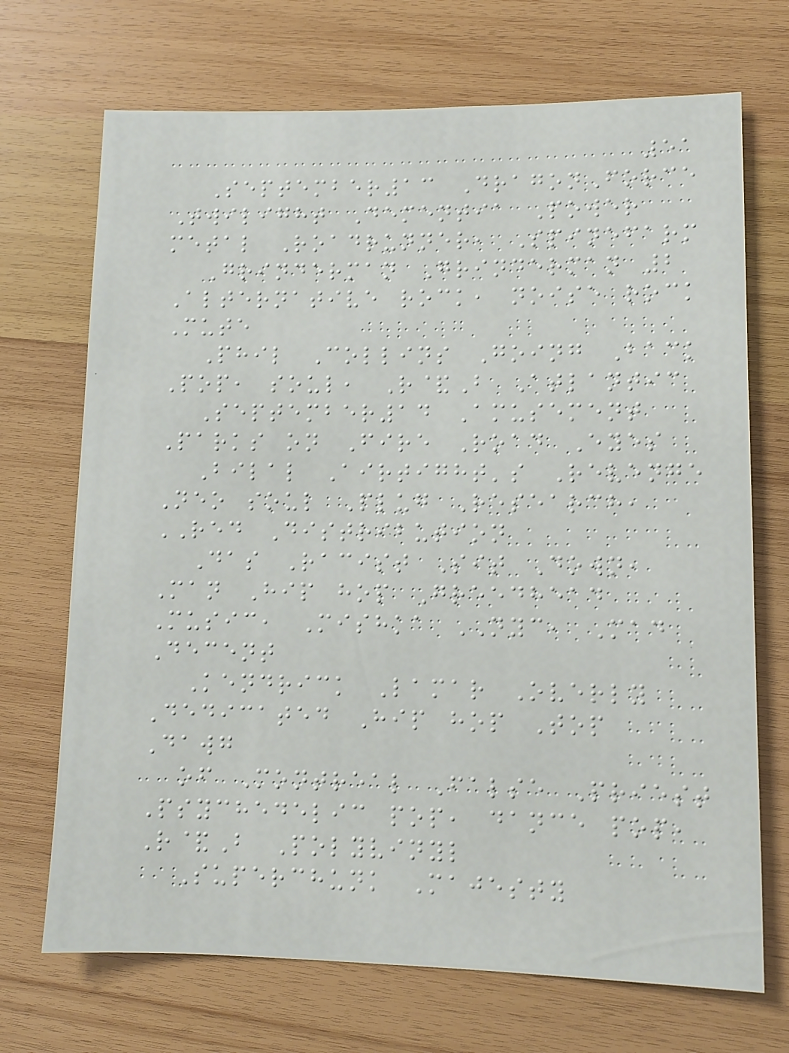51
September13 DragonForce
Twilight Dementia Power
metal Roadrunner, Spinefarm
Grinderman Grinderman 2
Alternative rock, noise rock
Mute
Phil Collins Going Back
Pop, soul, R&B Atlantic
September14 Amusement
Parks on Fire Road Eyes
Bilal Airtight's Revenge
Neo soul Plug Research,
RED Distribution
Das Racist Sit Down,
Man Hip hop Greedhead
Music, Mishka NYC, Mad
Decent
Kendrick Lamar Overly
Dedicated Hip hop Top
Dawg
of Montreal False Priest
Psychedelic pop, dance pop,
R&B Polyvinyl
Superchunk Majesty
